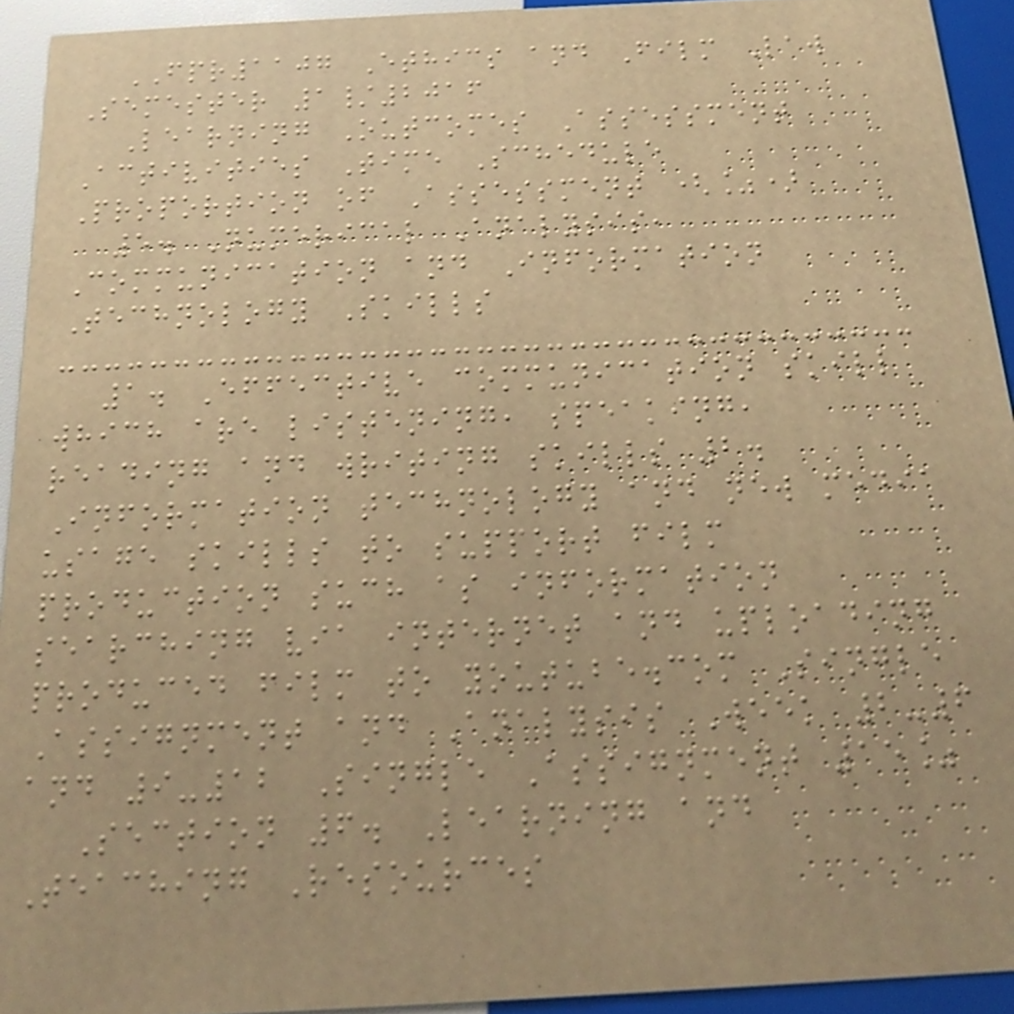FPR1107 Ethics and Film Law
Semester 1/2016
Learning Outcomes Assessment
Activities Time Schedule
Proportion of Assessment (%)
5. Numerical Analysis,
Communication and Information
Technology Skills
1. Effective communication skill
which are listening, speaking,
reading and writing skills 2.
Information technology and new media
usage skills to support film
production such as information
searching via internet and uploading
produced film to youtube.com Single
Assignment and Analysis Week 2-6
and 9-12 Single Assignment 15%
Section 6. Learning and
Teaching Resources
